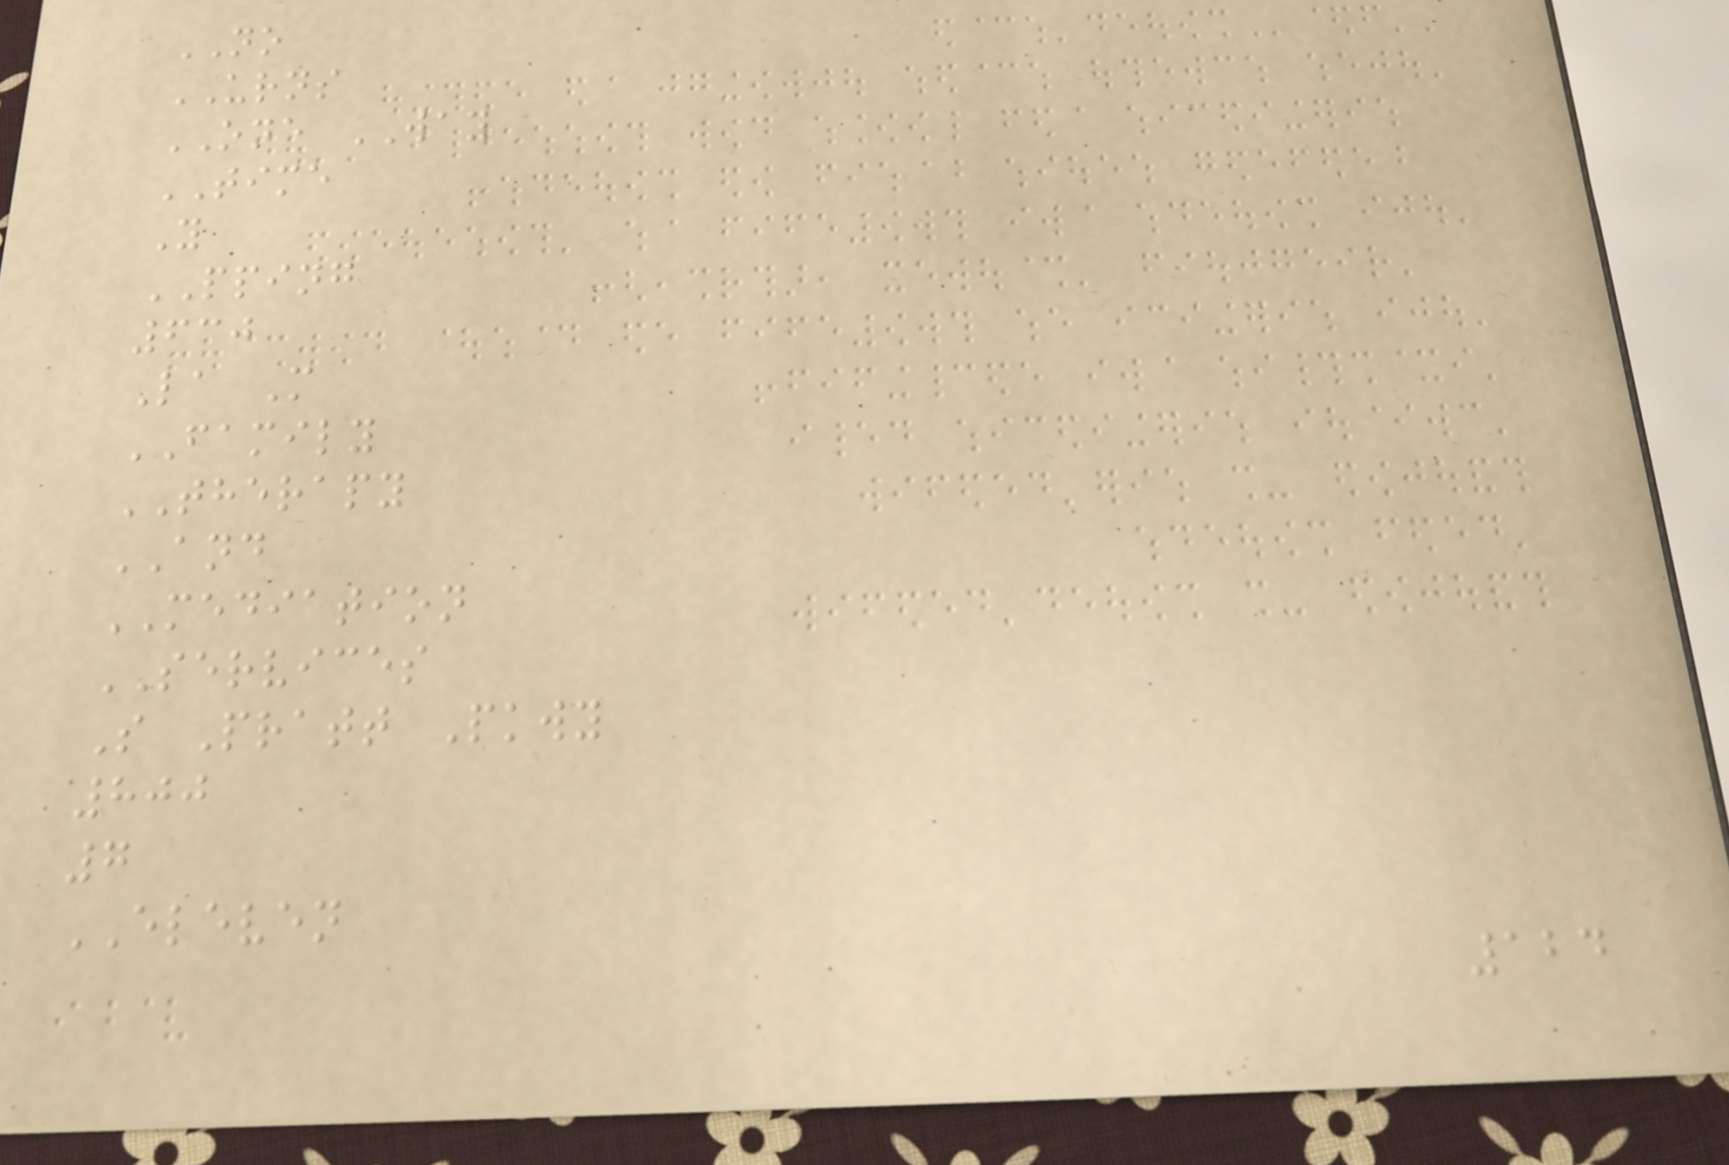NO
URNS
ONE WAY
TIME
Y
PPING
630
La M
FAMILY
THERAPY
AND
MEDIATION
SERVICES
S Pratt Pkwy
800
7
ELEVEN
124
